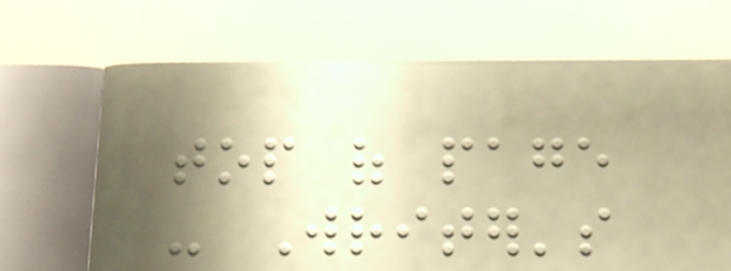top of page
- Writer's
